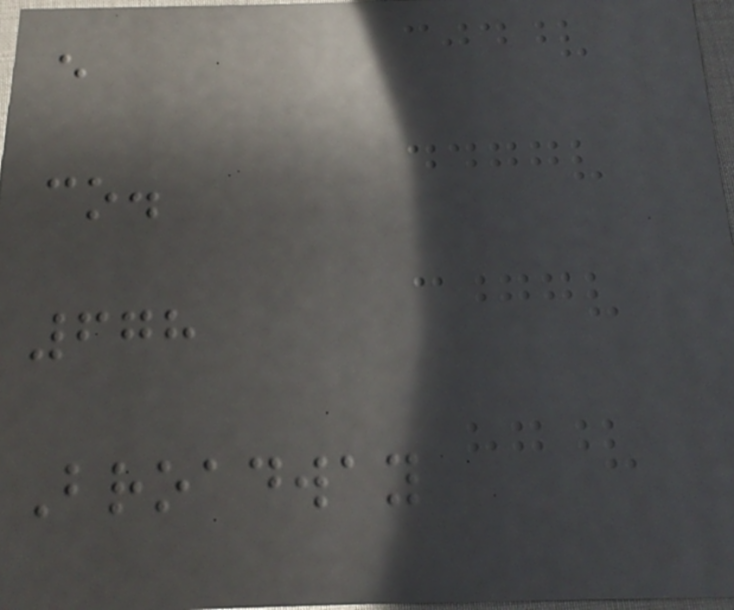e
co.
678
Broadway
